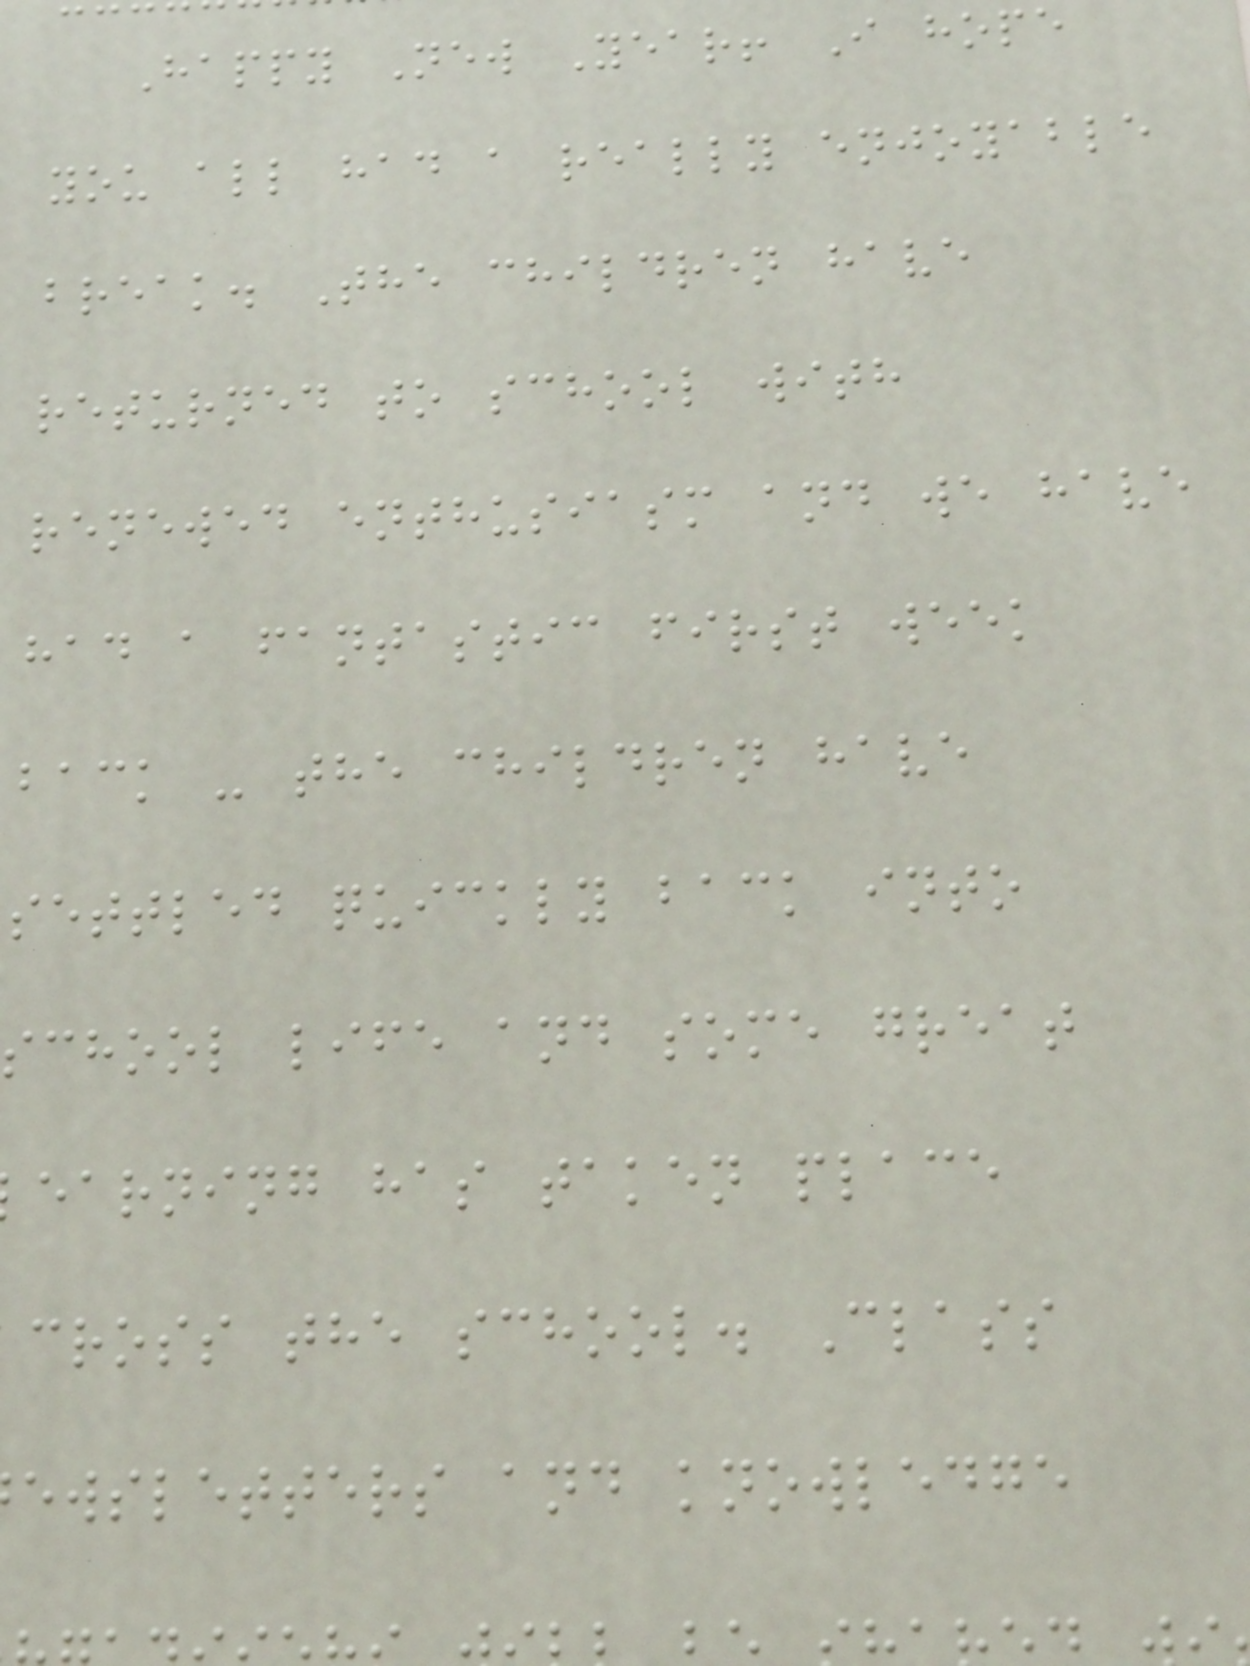Happy New Year! I hope
you all had a really enjoyable
break. The children have
returned to school with
renewed enthusiasm and we have
had a fantastic first week
back - the children have
settled quickly back into
school life and some great
earning has taken place
cross the school. Class
ewsletters and knowledge
